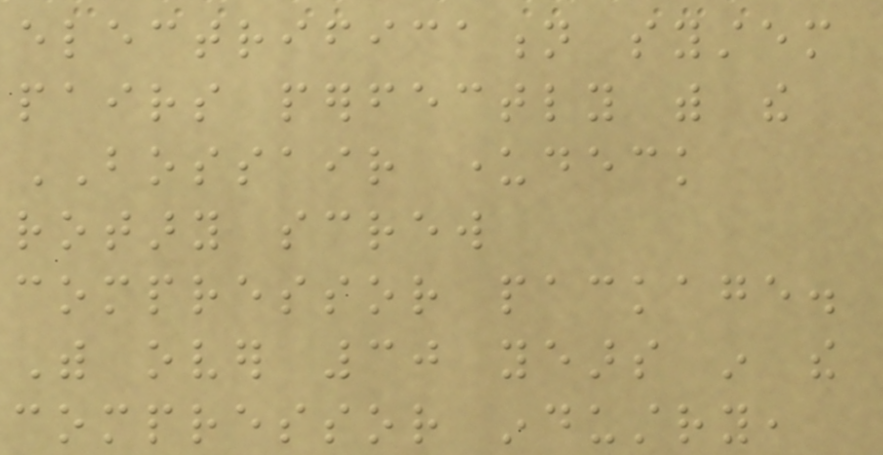electrification system
pairs perfectly with the
BOSSAIR underdeck
rotary screw
compressor package.
With over 30 years in the
compressor industry,
